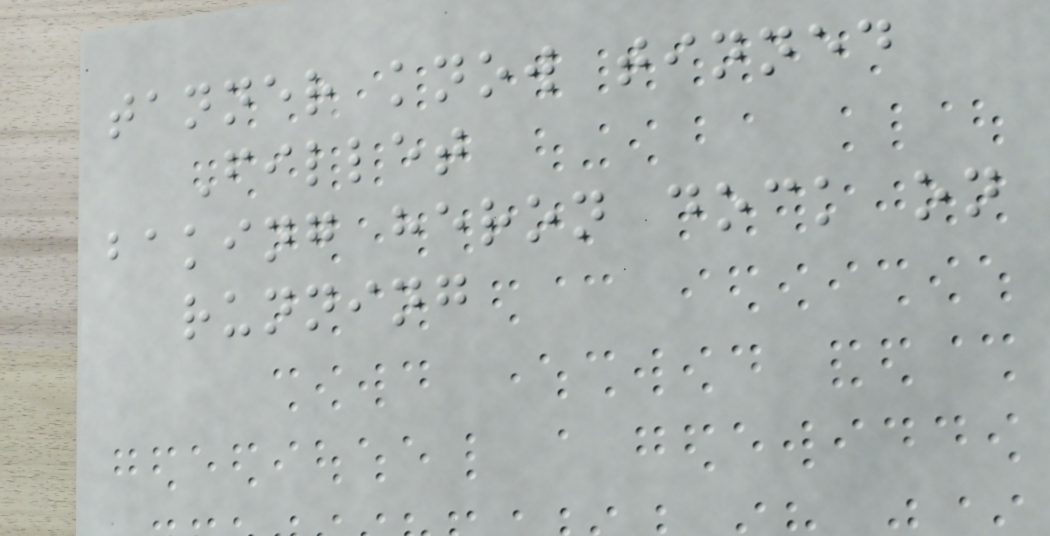tanner know tinned
Fillet
baking heron dock on
running
